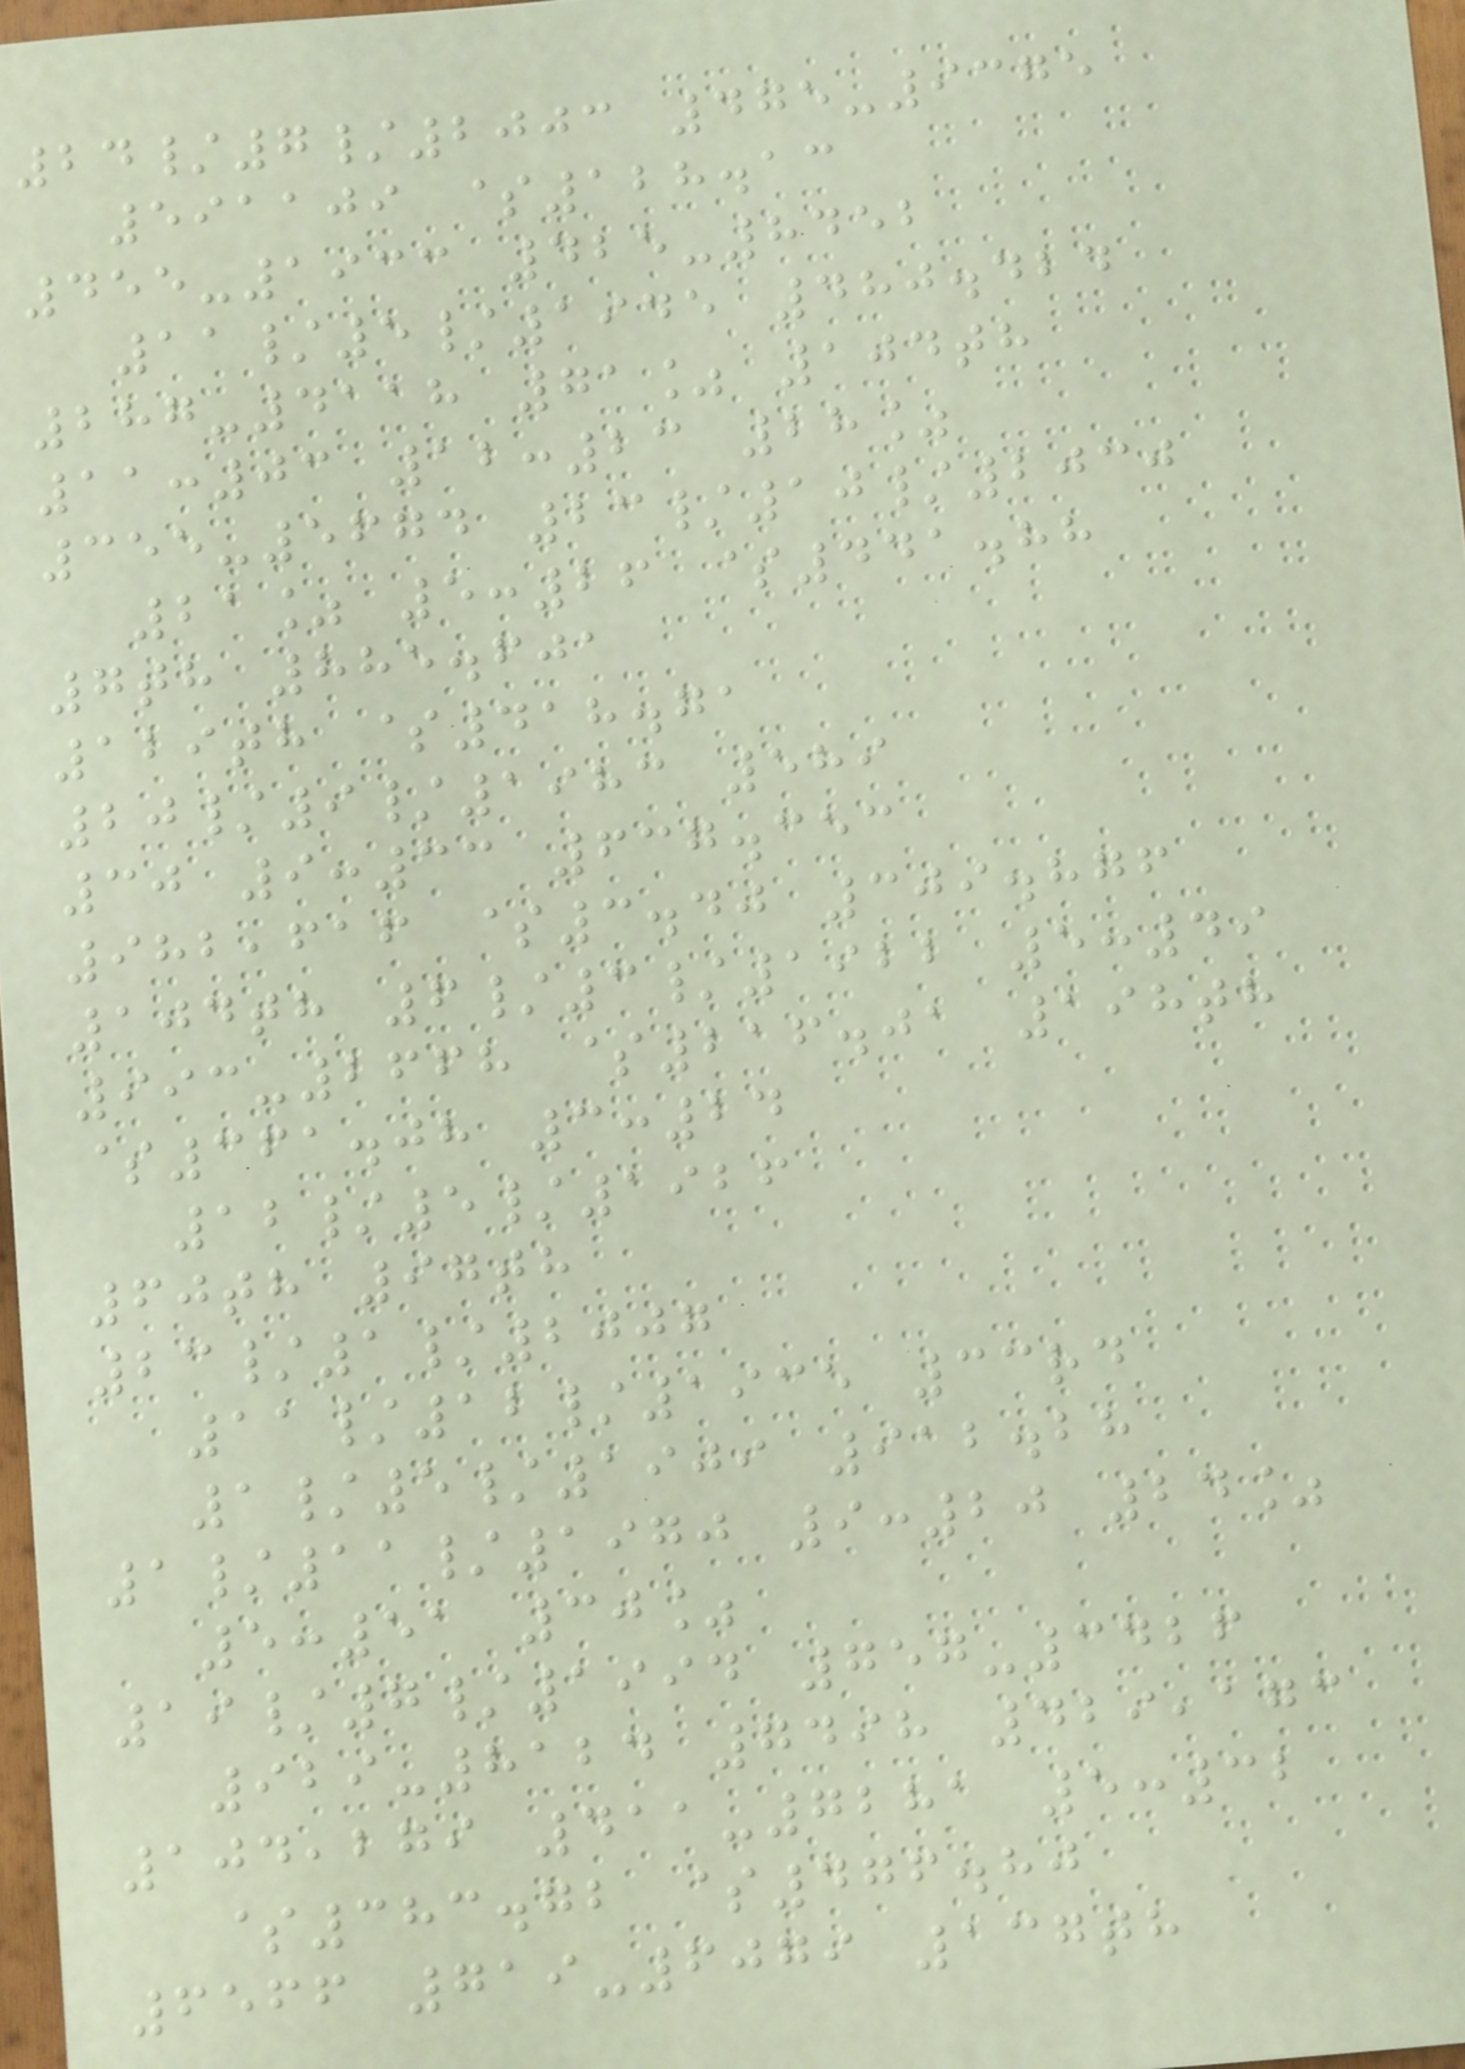24/7/2003 475-9375
591109 $128.13
455-1933 425-8452
11/5/1945 480.424
287-4118 71% 104th
11:03 12:23 28%
355-5674 23/10/2030
21% 5:26 $441.88
7th 885.601
129th $418.71
20/9/1983 589
30 9:33 637.353
982,616 $3.40 309.876
104th 6/3/1922 5:49
993-2668 $216.01 198th
$361.08 3:24
12/5/1926
60th 97th
23/1/2007
11/12/1935 33rd
1/5/1909 912.28
1/11/1970 9:20 24%
5:51 30%
19/7/1994 757-3426
929-8124 7498 429,173
104,279 411-7281 5:32
$383.72 $476.80
6566 719-6079 137th
